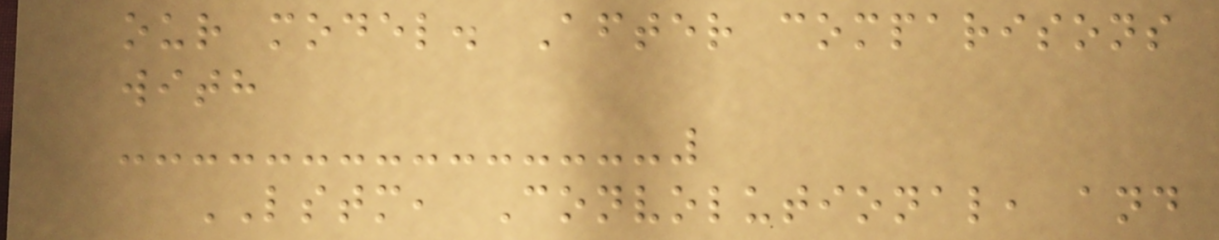our model. After comparisons
with
LSTM, Convolutional, and
